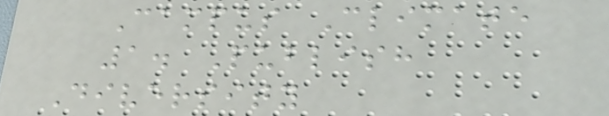Campus Climate
1. Publish
Diversity
